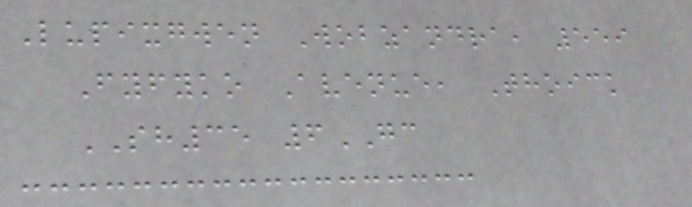Lupixgwen Wobzandra, 559
Fyfyko Avenue, Thoick
SH35 6GC
